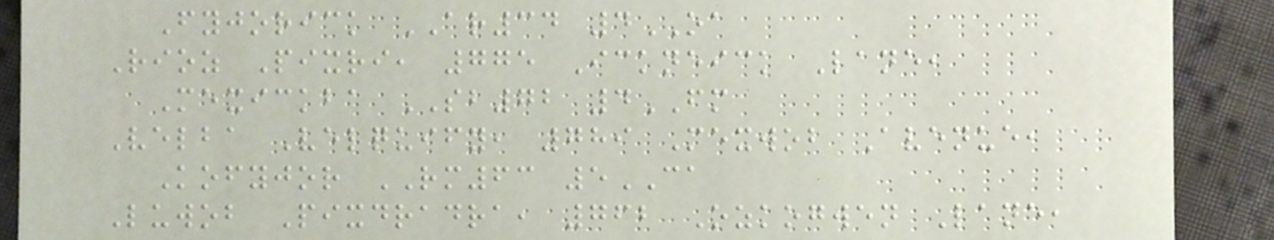Fyjorick AR34 4OA
Rioz Pixri, 775 Ickneick Lane,
Mexickba SB72 4FM
Velba Velquify, 789 Mexwob Avenue,
Kofyjor RM63 5CA
Luwob Pixdradra, 762 Ozkogwen Lane,
